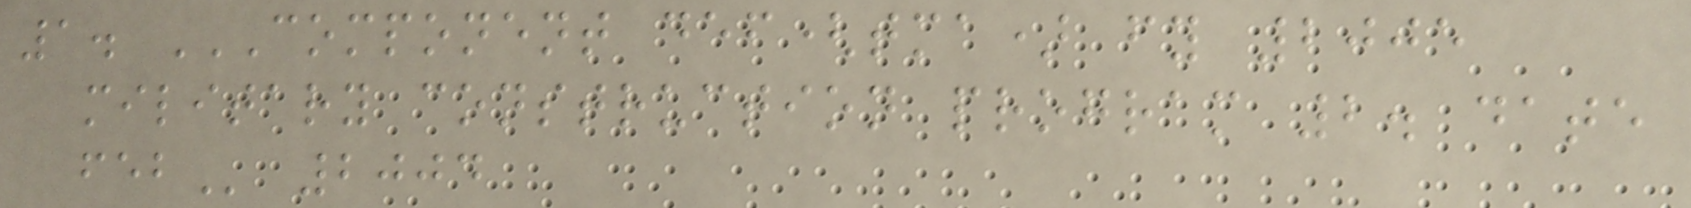1. COMPONENT DEF(TMA) FY 2005
MILITARY CONSTRUCTION PROGRAM 2. DATE
FEB 2004
